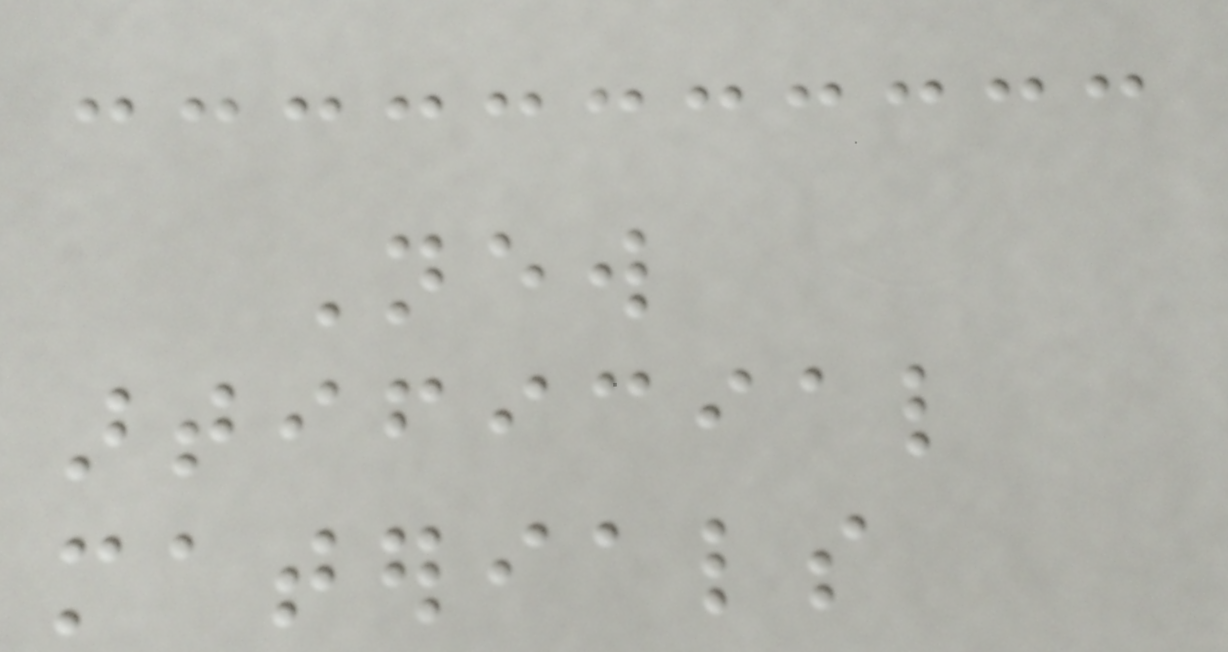New
artificial
materials
